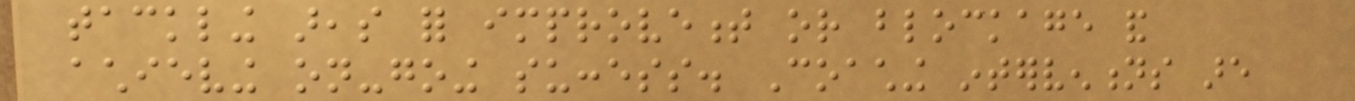tackling areas for improvement or blockage and
achieving on-going success. Coaching interventions are
